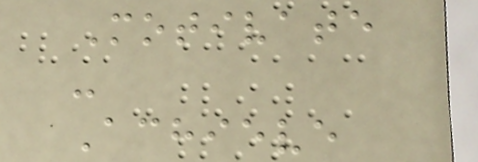Motivate
-
Achieve
